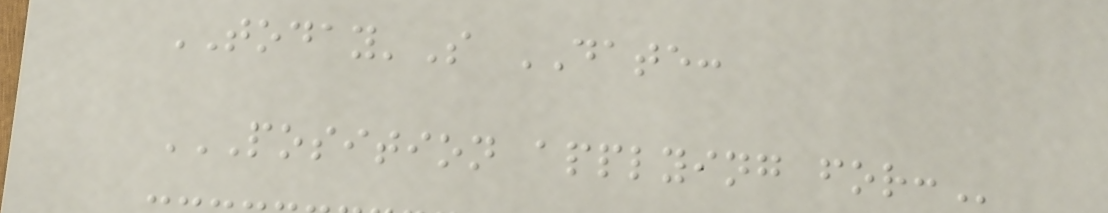TODAY'S DATE:
POSITION APPLYING FOR:
